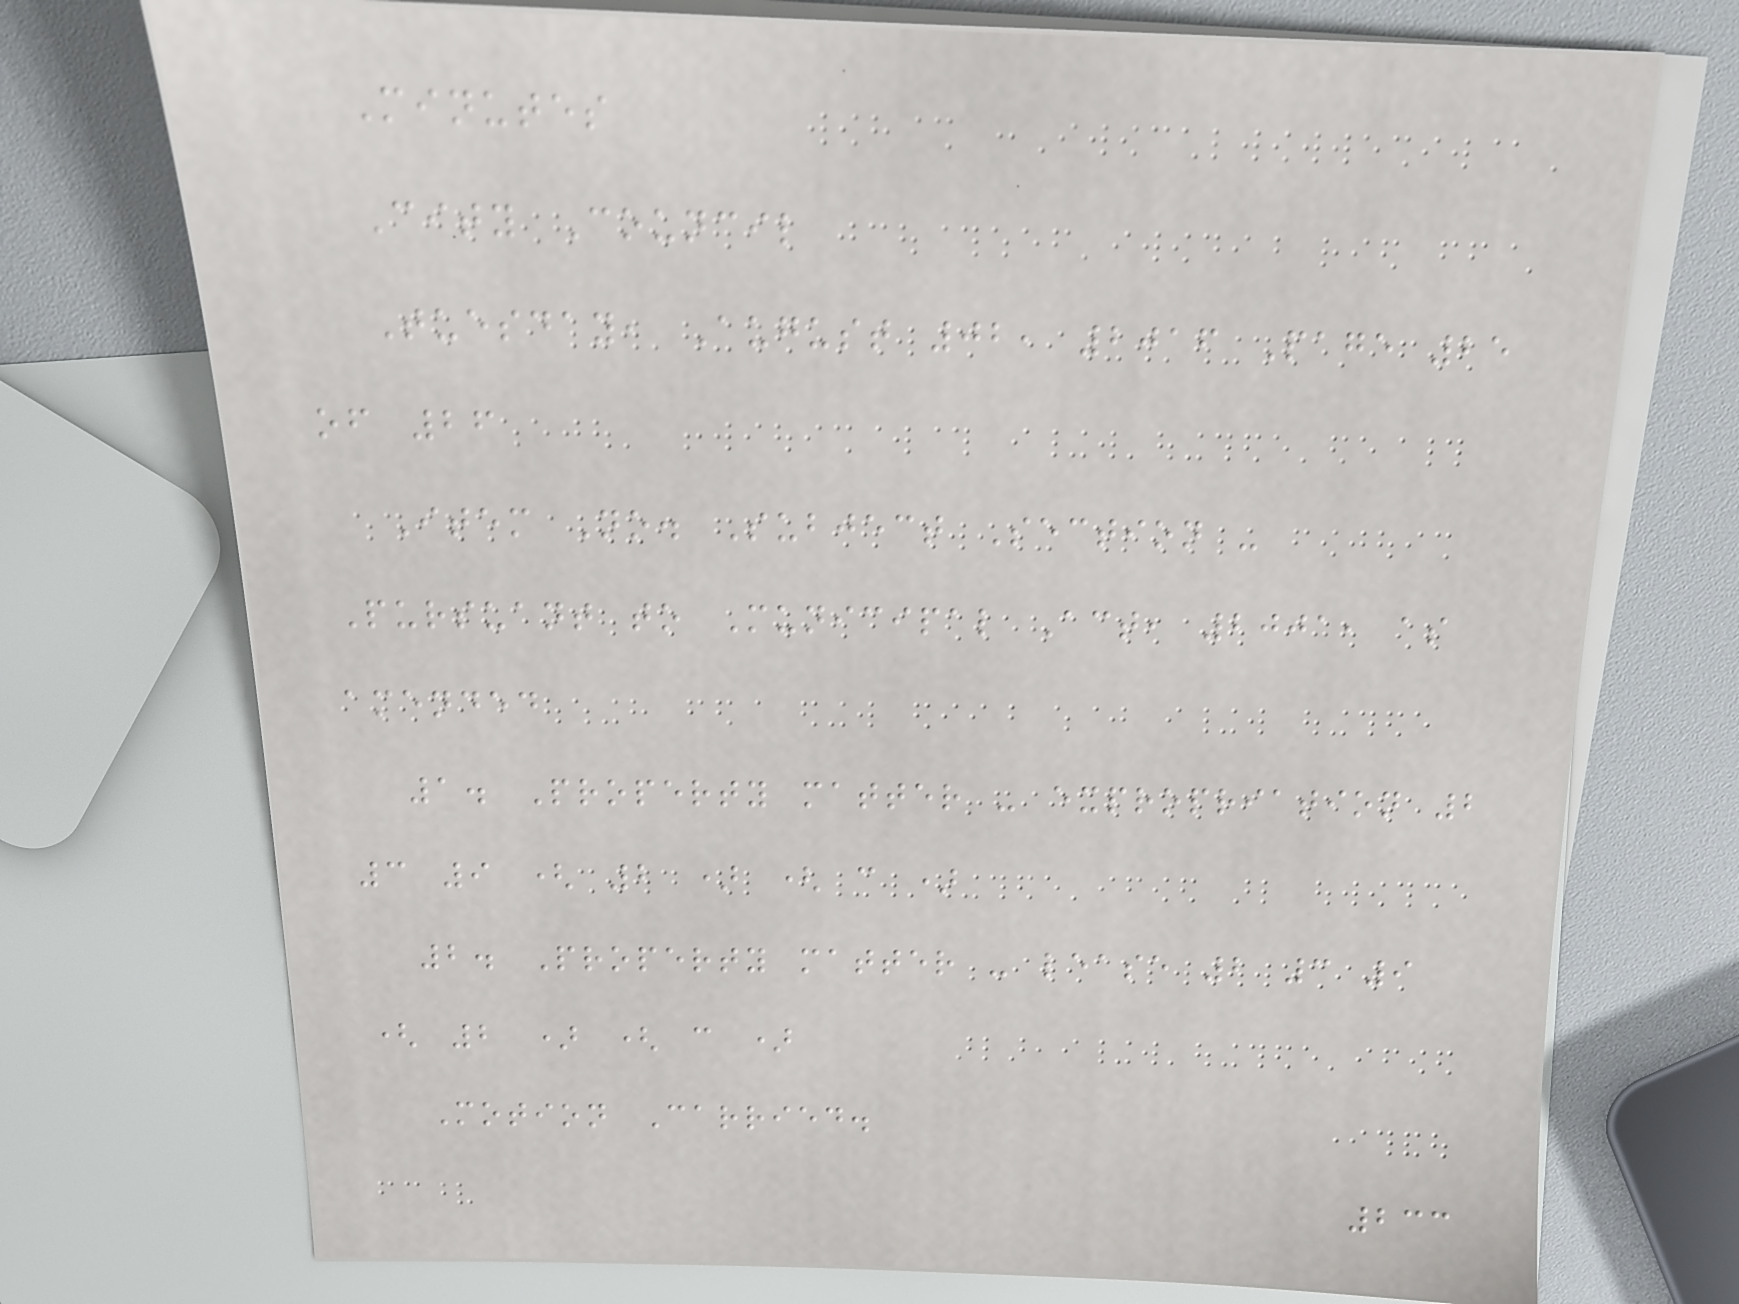Minutes
City Council
Tuesday, August 02, 2016 Page 25
of 26
Item No. Subject Section -
Pursuant to Municipal Act, 2001, as
amended
1. Property matter - expropriation 2
3 9 ( 2 ) ( c )
2. Property matter - lease 2 3 9
( 2 ) ( c )
Motion Carried.
233
